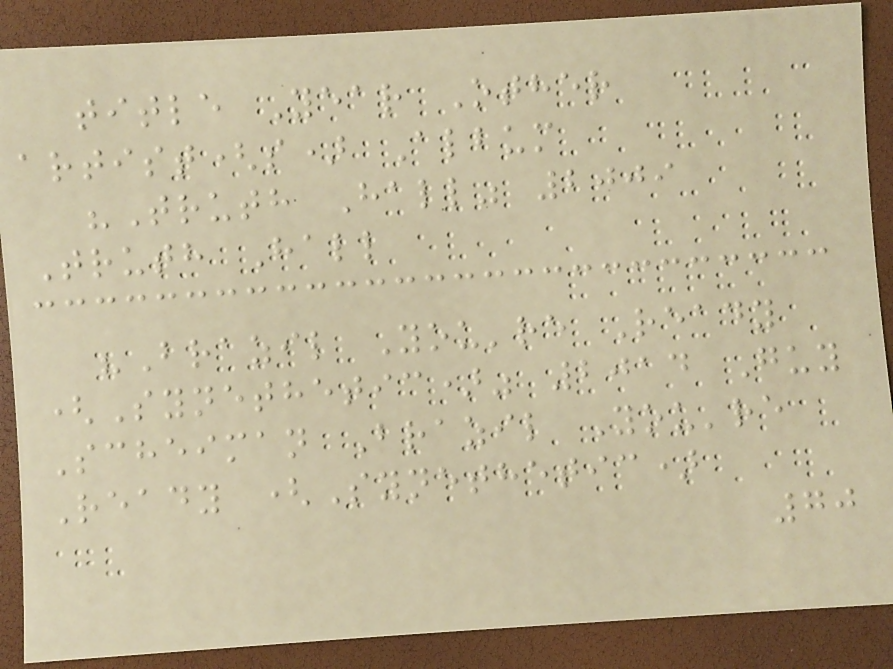title Year Other
artist(s) Album
"Truth Hall" 2009
Truth Hall
"Brazil You're Ready
(Synethetic)" 2014 Guy
Scheiman Brazil You're
Ready (Synethetic)
70
